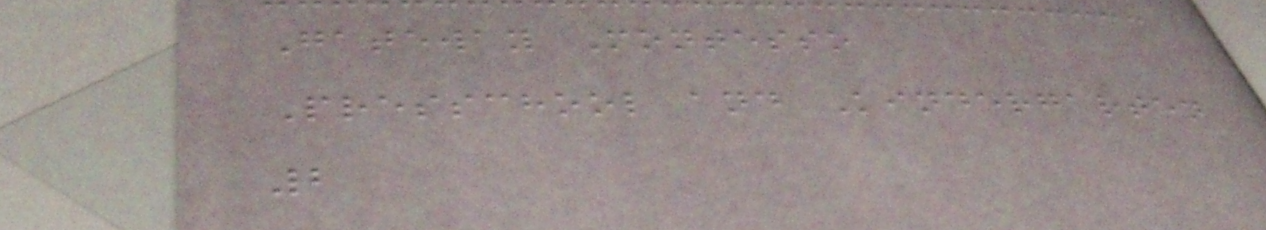Gateway Montesso
Presschool and Kindergarten
2
